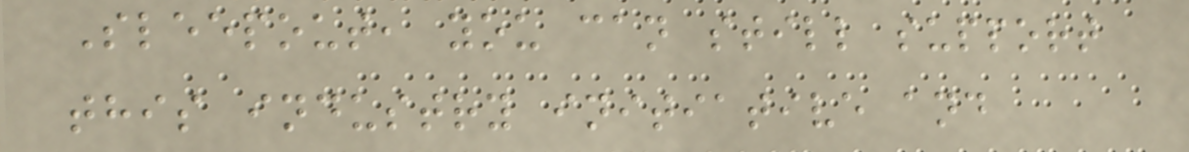Sleepout, you can still support
this industry initiative and
